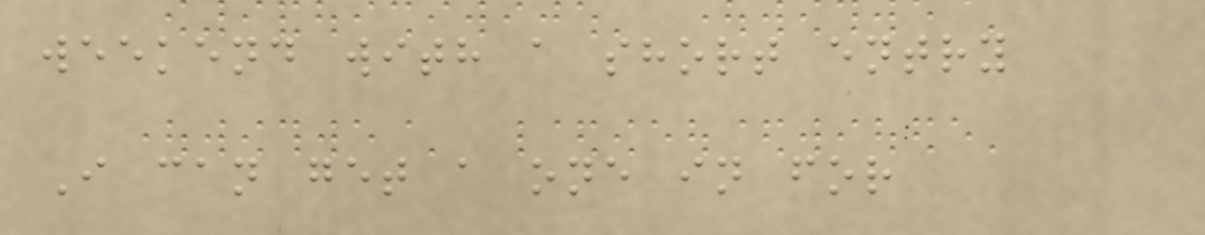weekend with a short entry
I can get a one in for
